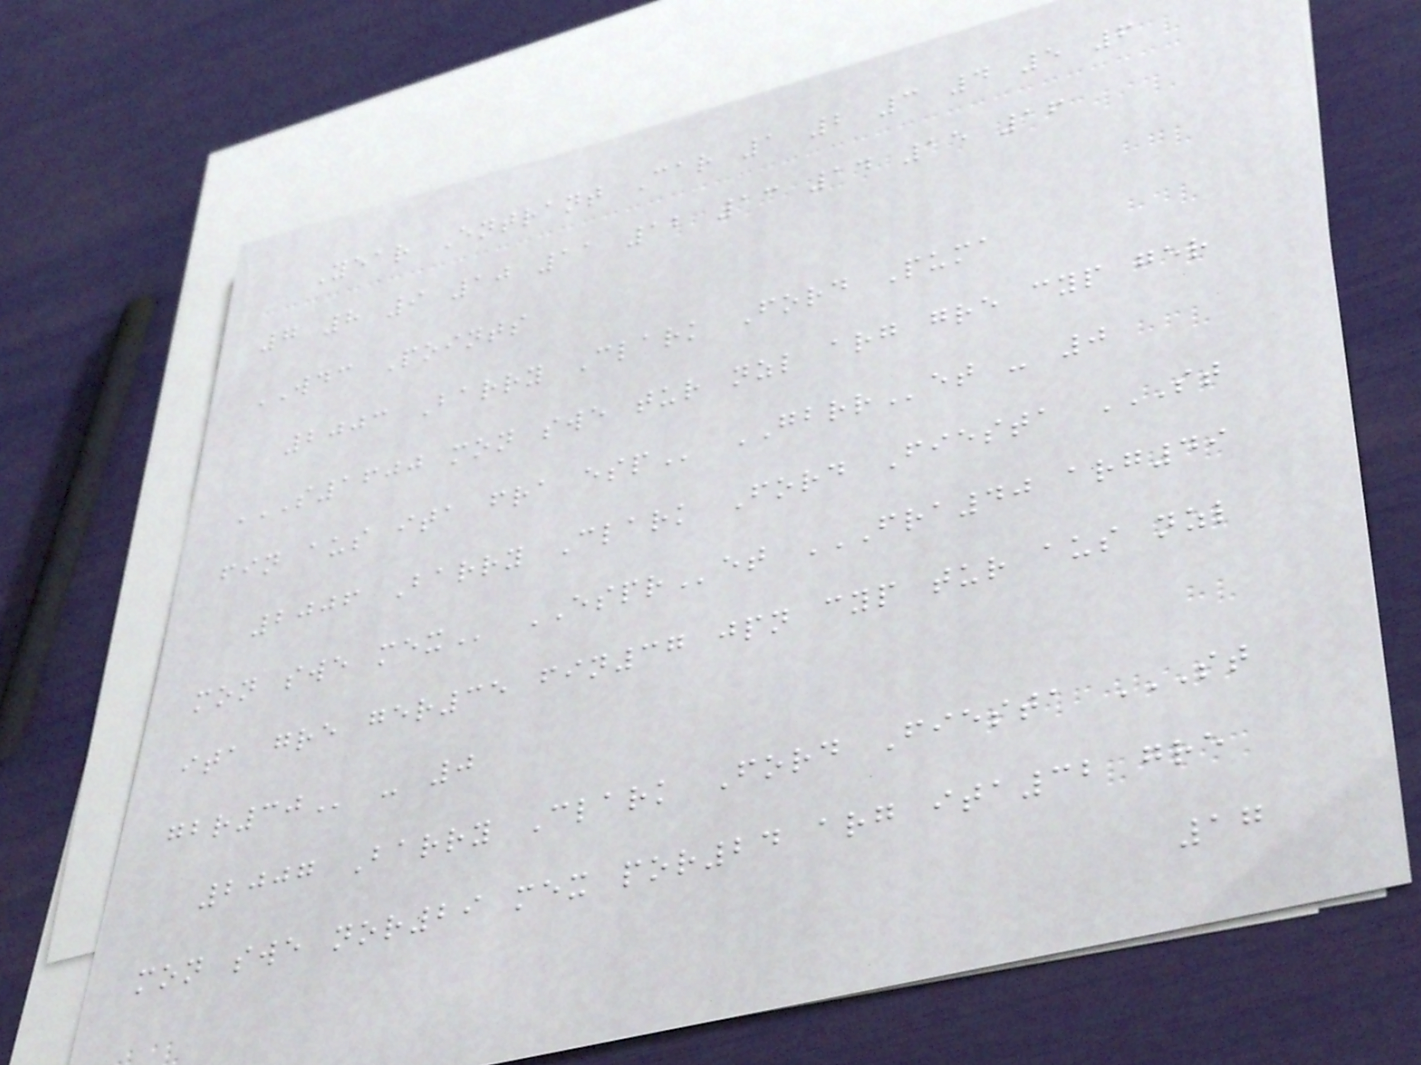Year Entrant Car 1 2 3 4 5 6
7 8 9 10 11 12 13 14 15 16
WDC Points
2003 Barry Clark Ford Puma
S1600 MON SWE TUR NZL ARG GRE CYP GER
FIN AUS ITA FRA ESP GBRRet - 0
2006 Barry Clark Ford Fiesta ST
MON SWE MEX ESPRet FRA40 ARG49
ITA GRE GER35 FIN37 JPN CYP TUR AUS NZL
GBR30 - 0
2007 Barry Clark Ford Fiesta ST
MON SWE NOR29 MEX POR24 ARG ITA32 GRE
17
